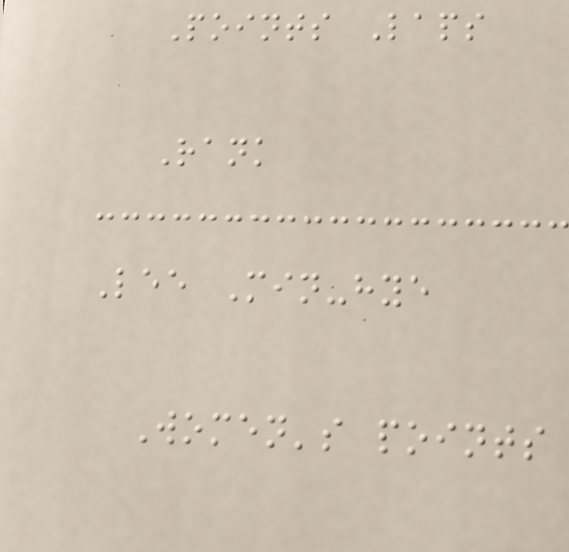Points Laps
Rank
Lee Min-hye
Women's points
